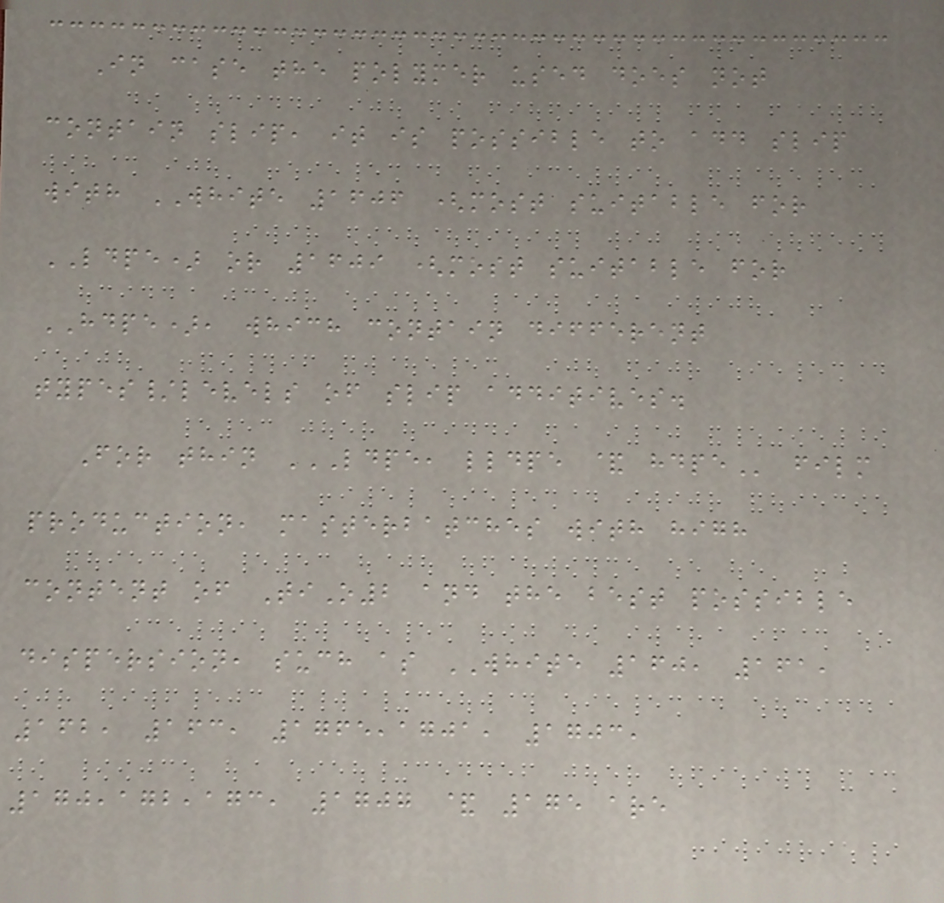In case the polymer used does not
contain slip, it is possible to add slip
with WHITE 1606 (most suitable for
LDPE) or 1609 (most suitable for
HDPE), which contain different
types/levels of slip additives.
For thin LDPE, LLDPE & HDPE film
production, masterbatches with high
content of TiO2 and the best possible
dispersion, such as WHITE 160, 161,
162, 163, 1765,1701, 1703,
170,172,173, 1707 & 175 are
